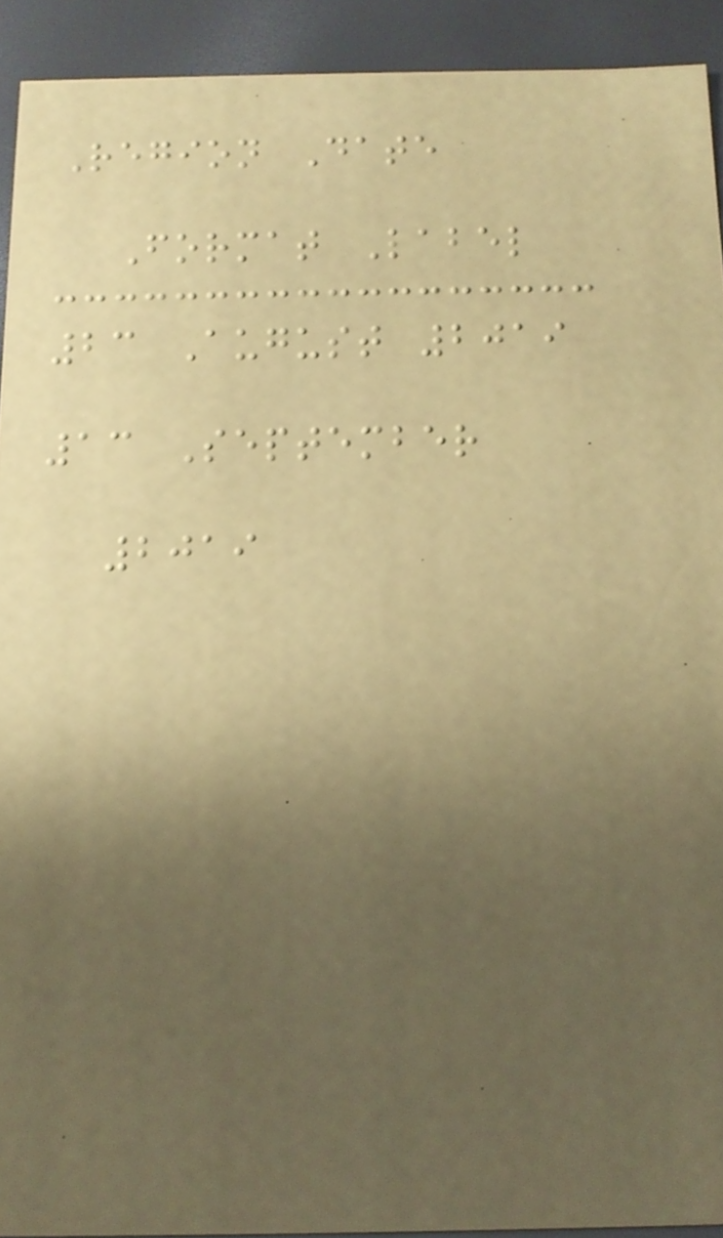Region Date
Format Label
23 August 2019
13 September
2019
